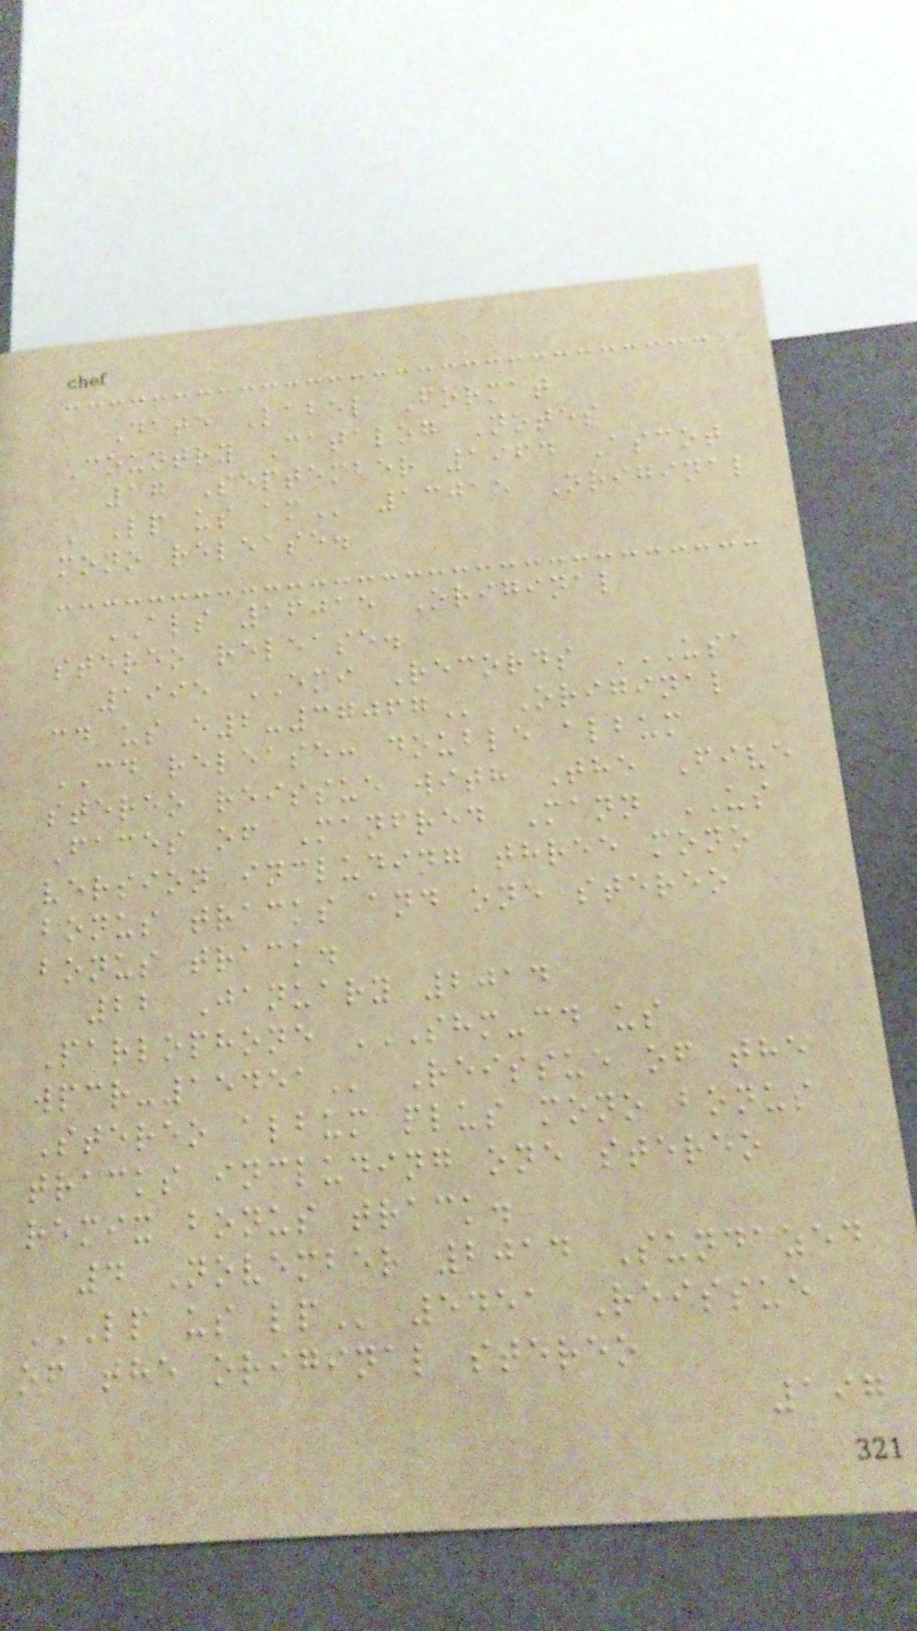Date Label Format
Country Catalog Notes
17 September 1964 Ascot
LP US AM 13015 Original
mono release.
ALS 16015 Original
stereo release.
1995 EMI Records USA
CD US E2-37067 Original
CD release: double album
stereo reissue with The Five
Faces of Manfred Mann US
version including three mono
bonus tracks and one stereo
bonus track.
22 January 2014
Parlophone SHM-CD US
WPCR-15451 Reissue of the
Stereo album plus mono bonus
tracks including one stereo
remix bonus track.
4 November 2014 Sundazed
LP US LP 5451 Reissue
of the original stereo
197
